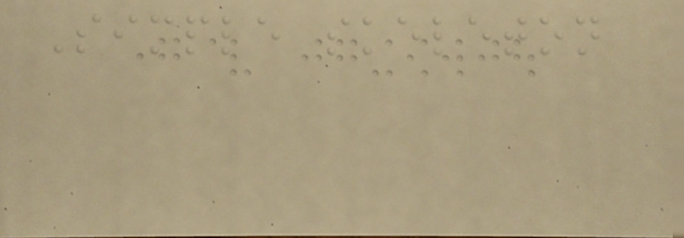Simple skeleton
